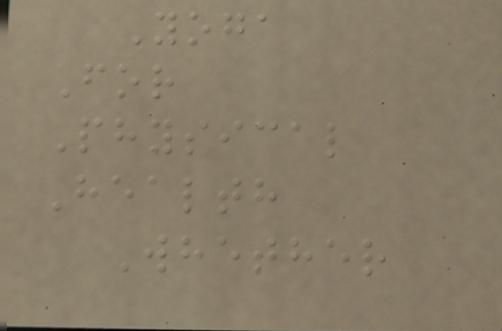Yoga
For
Physical
Health
Whether
